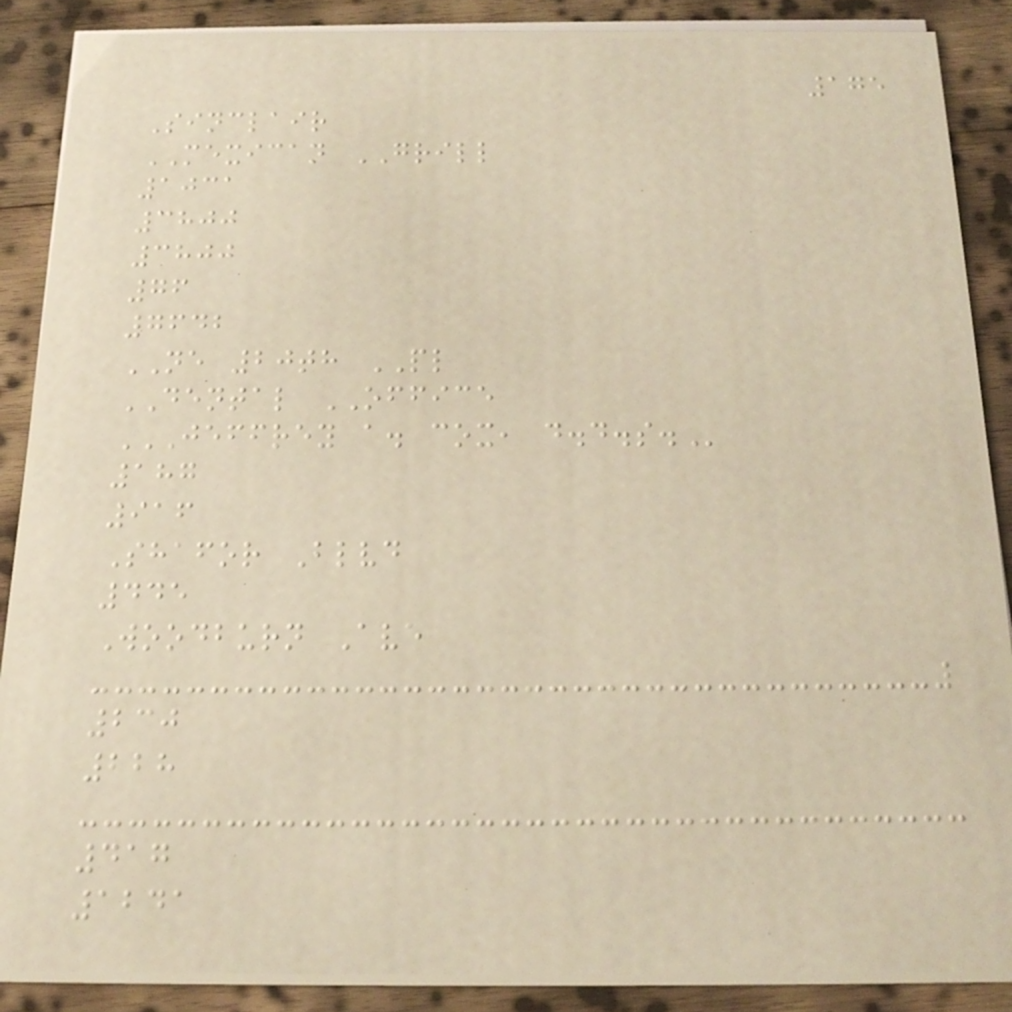175
Sinclair
MEXICAN GRILL
1031
3800
3800
76
7642
NE 20th PL
DENTAL OFFICE
JEFFREY A. COX, D.D.S.
187
916
Shafor Blvd
445
Woodburn Ave
230
228
417
1241
